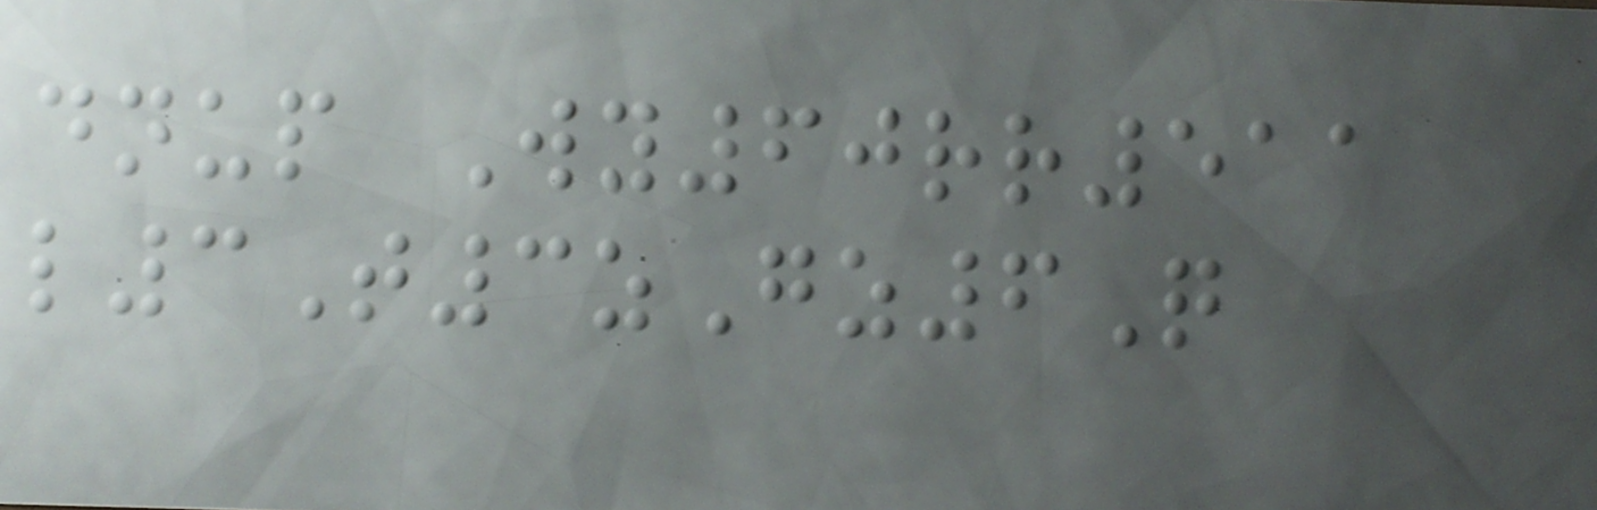dnup Wy60rr511
l3T3zGz6Q
